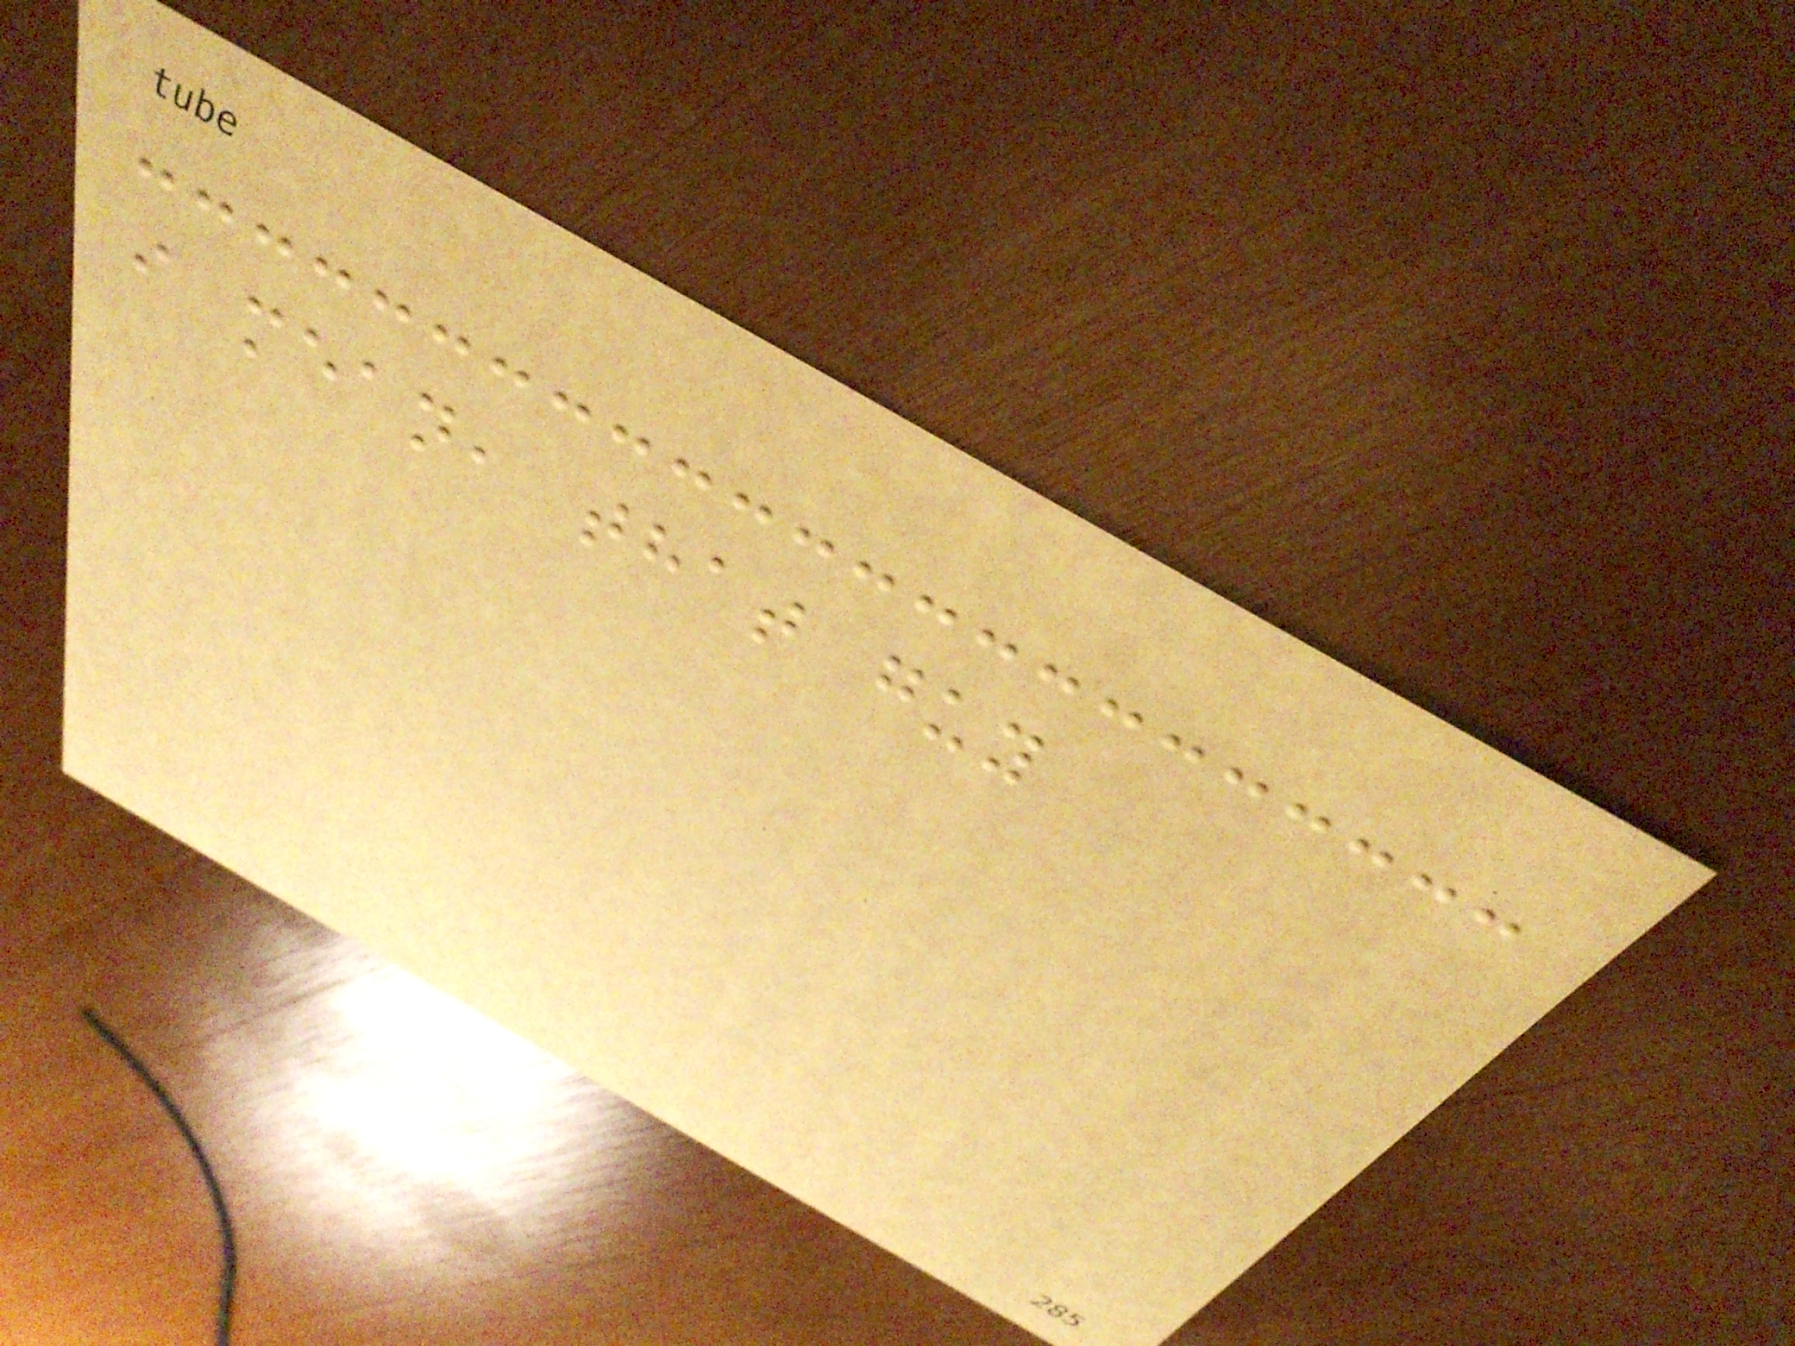i mean, that guy
